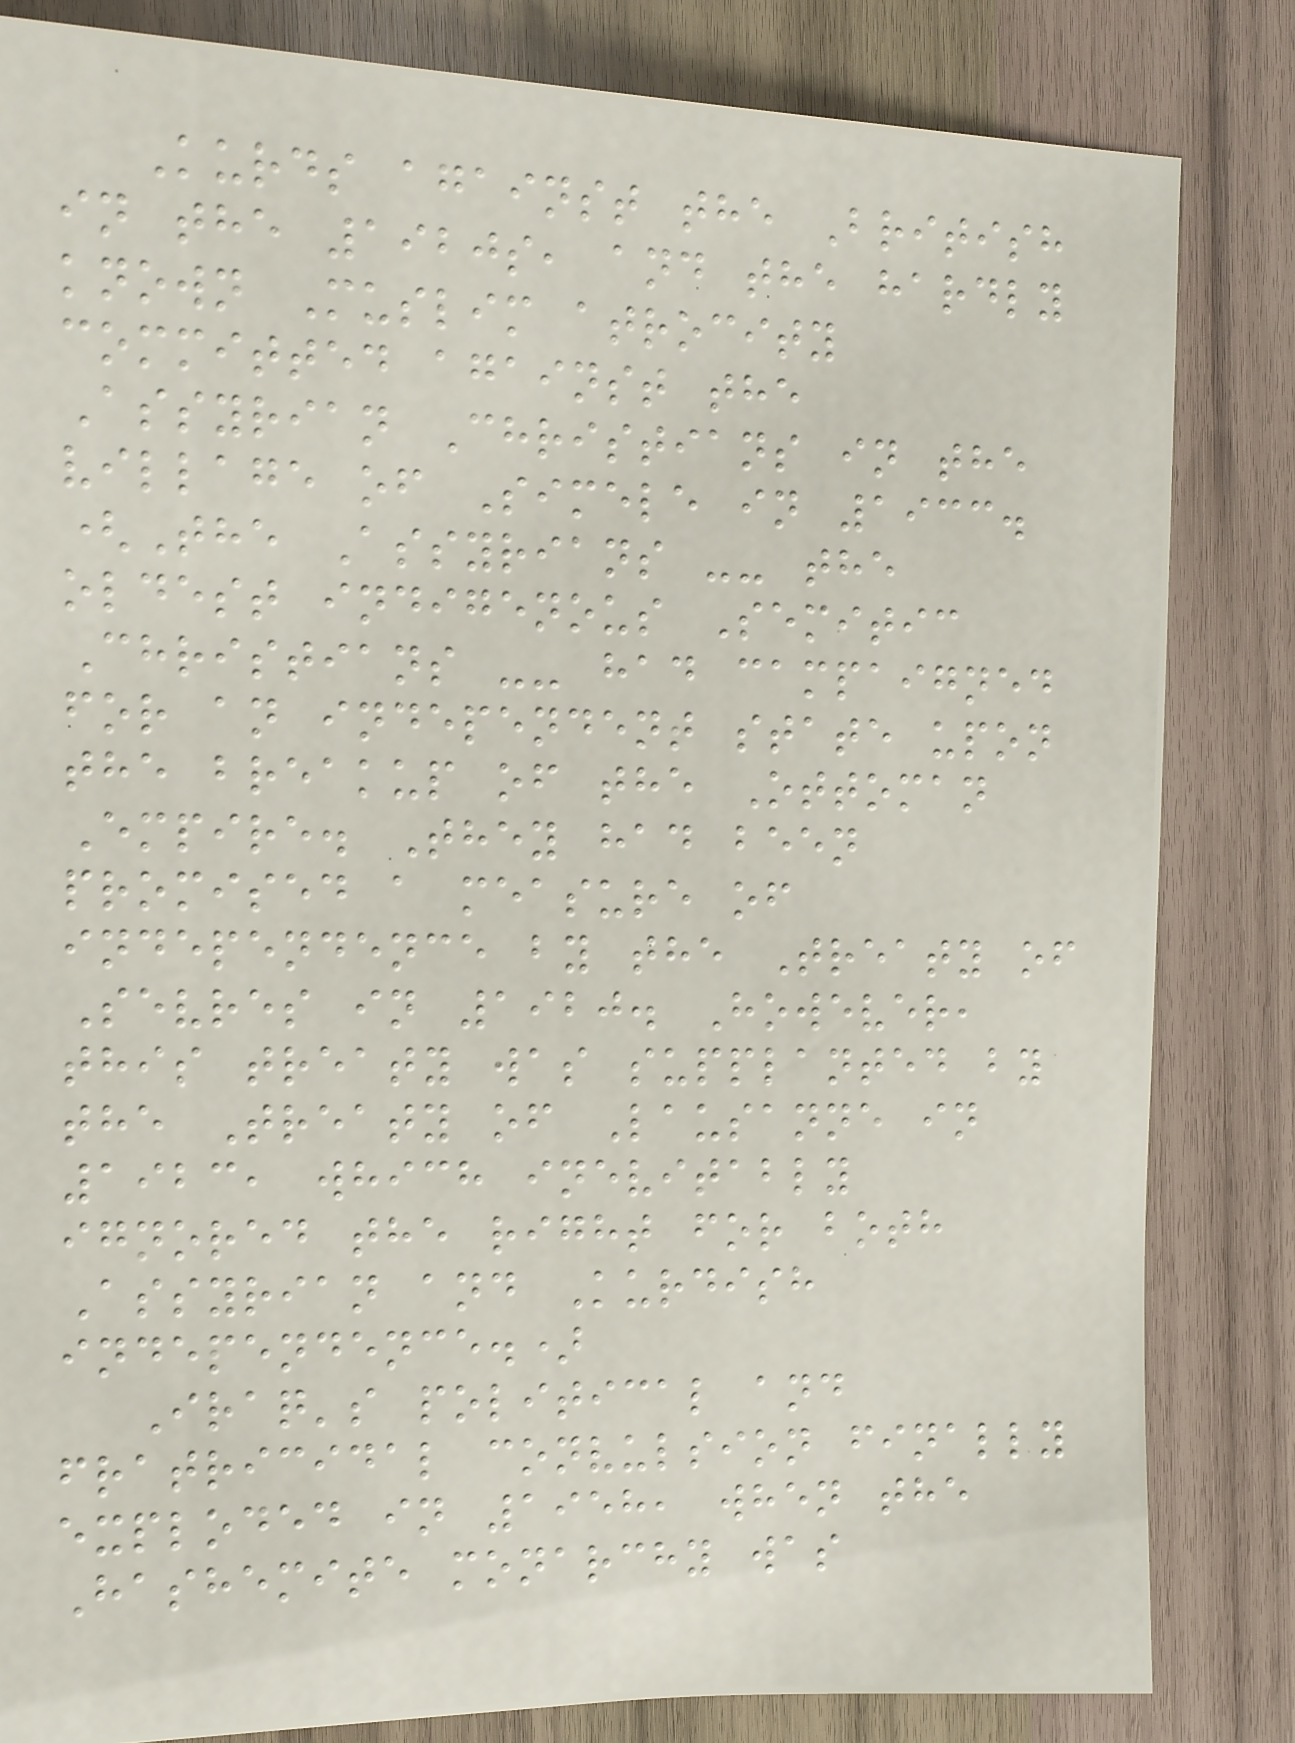Kurds against the British
in the 1920s, and the hardly
known Muslim atrocity
committed against the
Assyrian Christians in the
village of Simele in 1933.
(The Assyrians -- the
oldest indigenous Semitic
Christians -- had campaigned
for an independent state upon
the breakup of the Ottoman
Empire. They had been
promised a measure of
independence by the Treaty of
Sevres in 1920. However,
this treaty was supplanted by
the Treaty of Lausanne in
1923, which inevitably
ignored the right for both
Assyrian and Kurdish
independence.)
Iraq's political and
fratricidal convulsion finally
exploded in 1958, when the
Hashemite monarchy was
